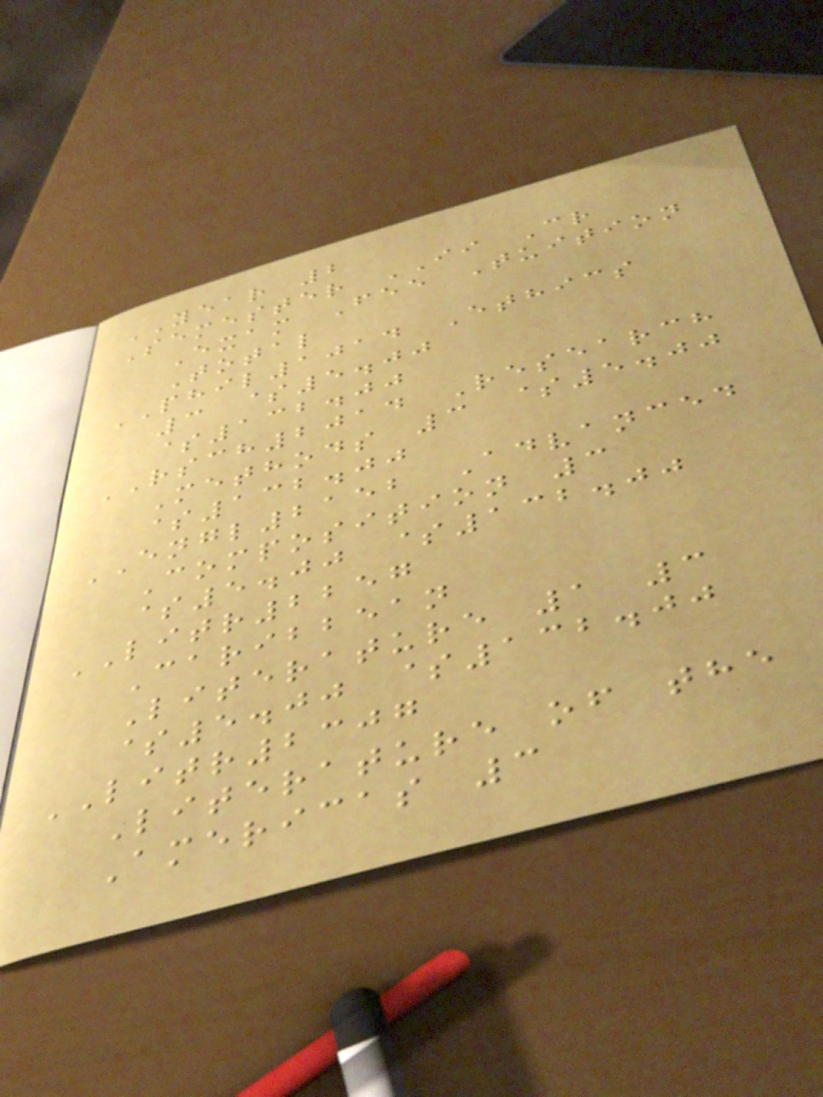YEAR 2
Semester II Cr
Exam Fee Tuition
Total
PHIL1014 Ethics
3 $5.00
$132.00
RSCH2014 Research
Methods 3 $5.00
$132.00
ENGL2152 Advanced
Composition 3
$5.00 $132.00
LITR2257
Caribbean
Literature 1 3
$5.00 $132.00
LITR2307
Literature of the
Americas 3
